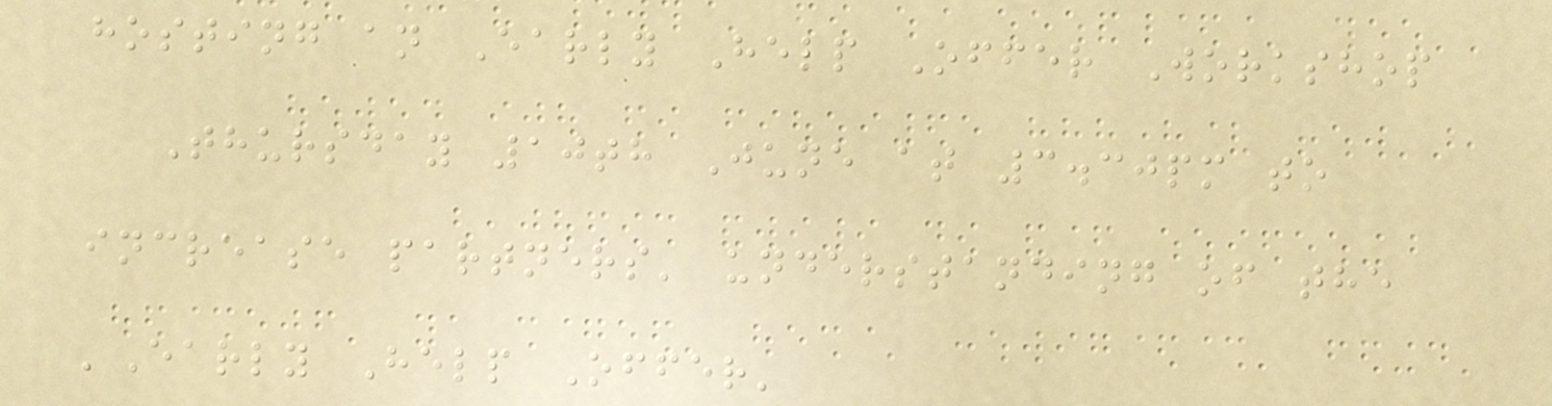hosting an Early Help Offer Workshop
Thursday 10th June at 3.30pm to
increase partners' understanding of the
'Early Help Offer'
